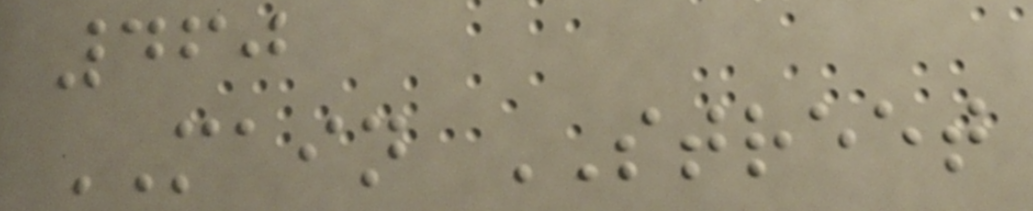460
MAIN STREET
